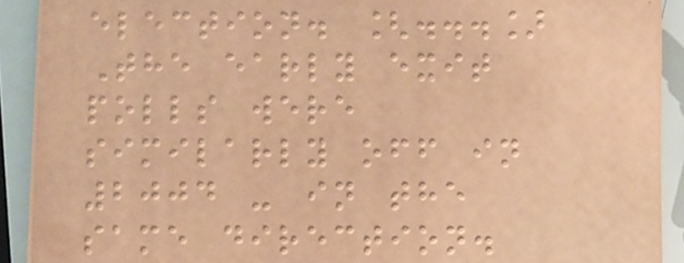election. [...]
The early exit
polls were
similarly off in
2004 - in the
same direction.
